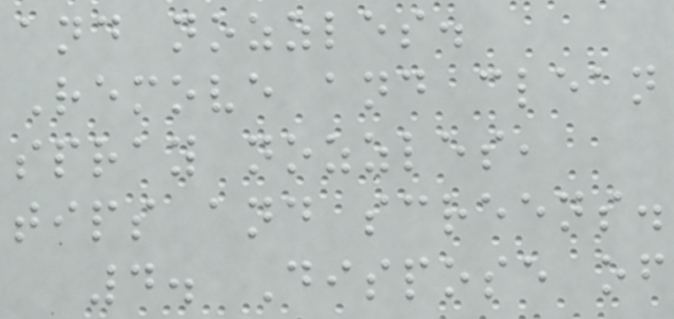and nozzles.
Remove and clean
spray nozzles,
tips and screens.
4. Dispose of
